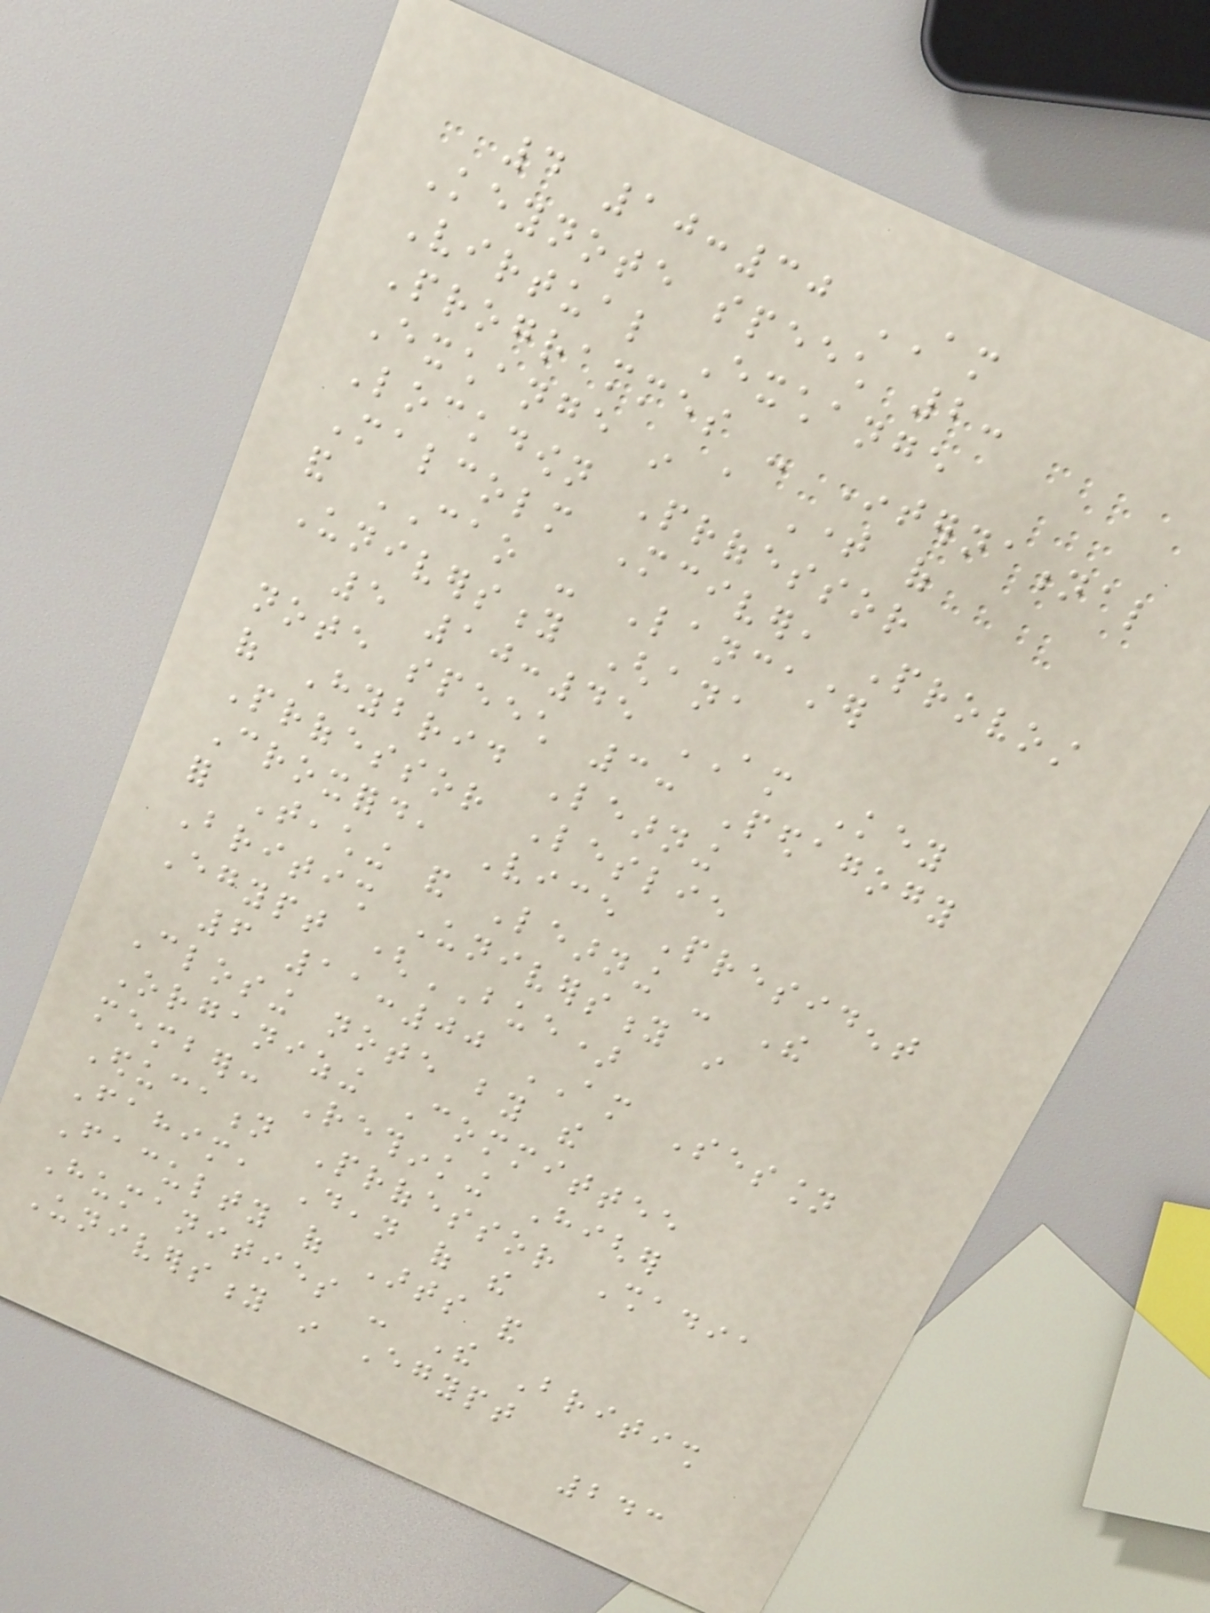4 10:30 AM
Keynote speech 2:
Virtual Exchange
Programmes - International
Exchange in a Time of
Lockdown Professor
Malcolm Mciver, Provost
and CAO - Lancaster
University Ghana
5 10:45 AM Key
note speech 3: Pedagogy
of Hybrid Learning
Professor Leslie
Croxford, Vice President
for Teaching and Learning - The
British University in
Egypt (BUE)
6 11:00 AM Session
Closing note by the
Organizing Committee
member: Rethinking Higher
Education Professor Shadia
Fahim, Dean of the
Faculty of Arts and
Humanities - The British
University in Egypt
243
